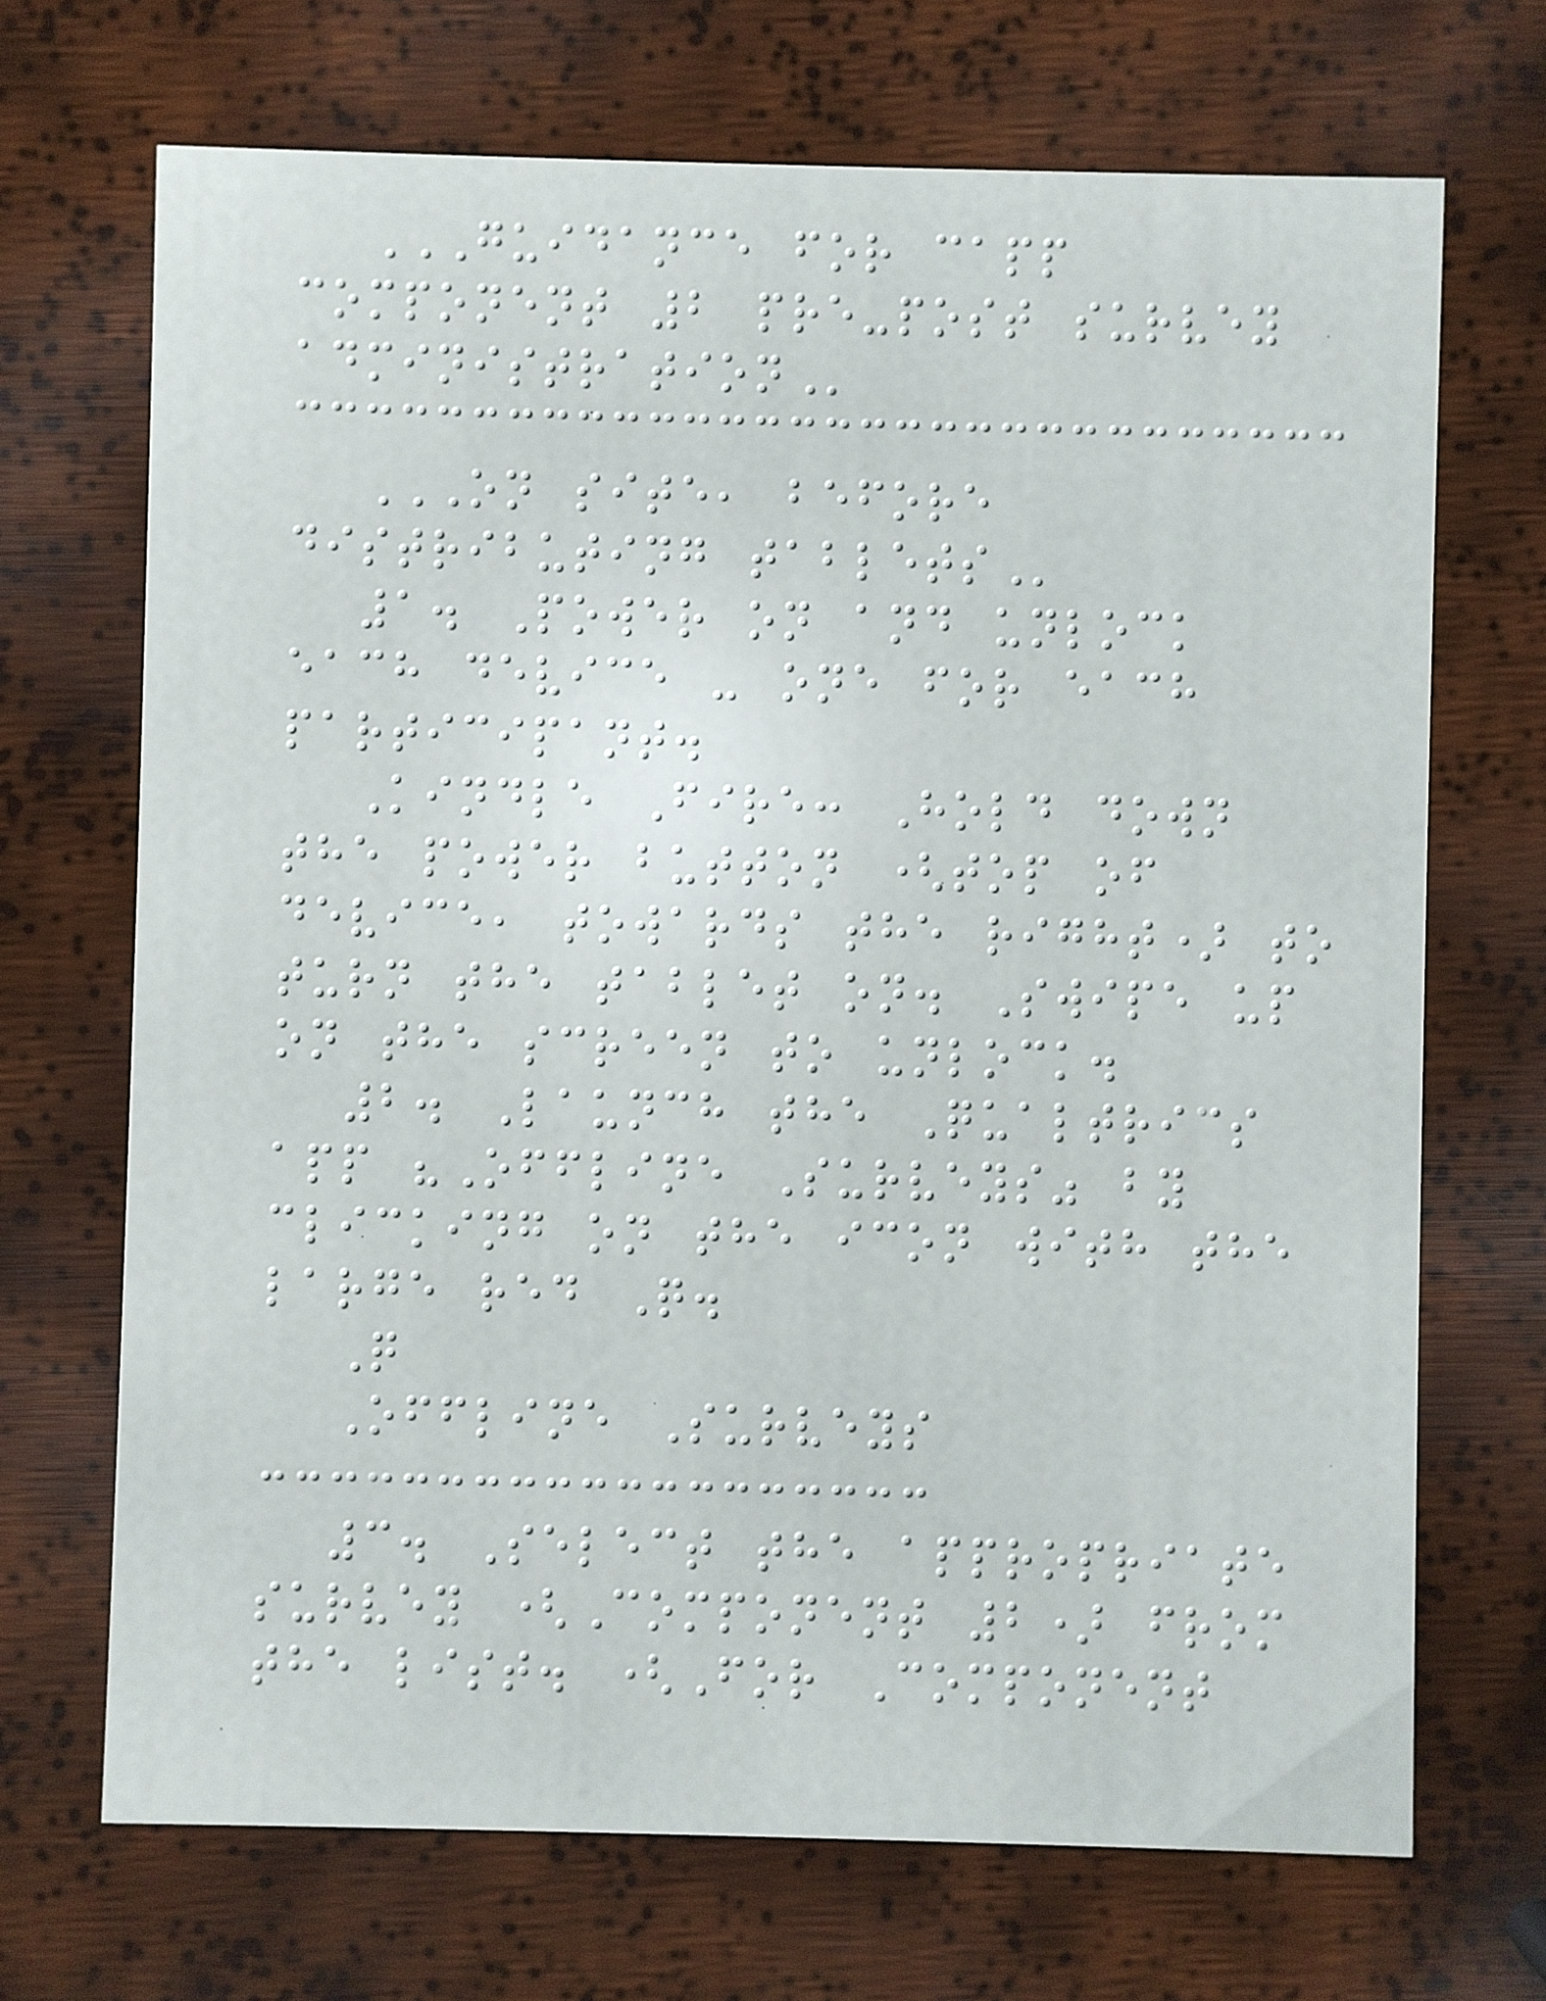GUIDANCE FOR CAPP
COMPONENT 2 PRE-POST SURVEY
ADMINISTRATION
ON SITE, BEFORE
DISTRIBUTING TABLETS
1. Power on and unlock
each device - one for each
participant.
Kindle Fire: Hold down
the power button (top of
device, towards the right) to
turn the tablet on. Swipe up
on the screen to unlock.
2. Launch the Qualtrics
app "Offline Surveys" by
clicking on the icon with the
large red Q.
Q
Offline Surveys
3. Select the appropriate
survey (Component 2) from
the list. (For Component
